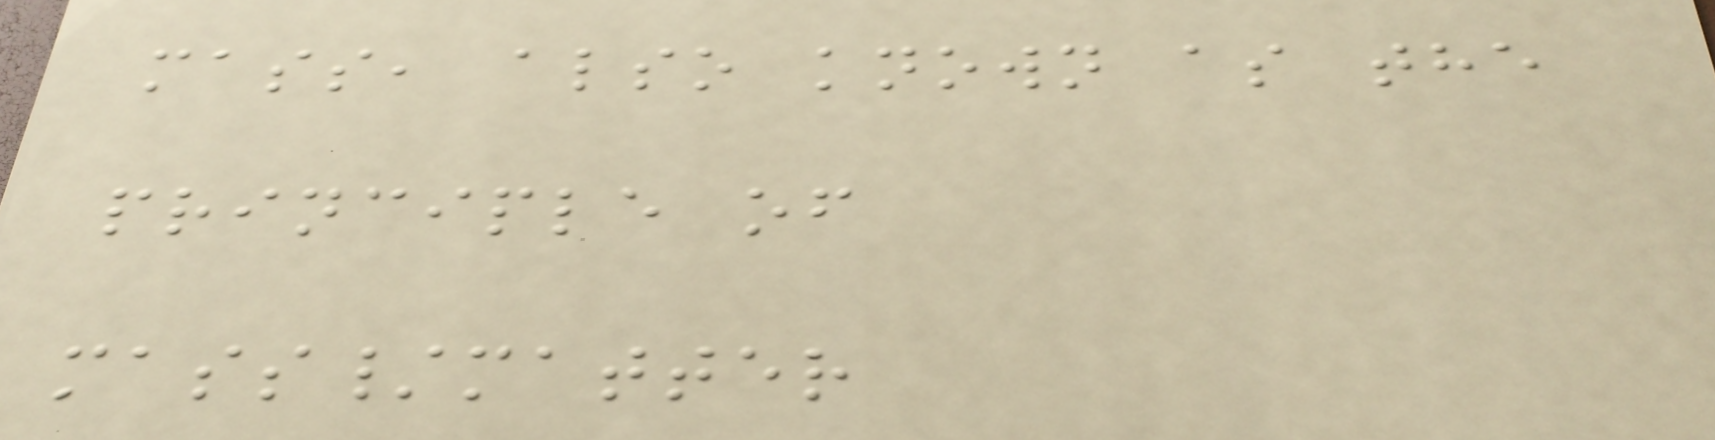mass, also known as the
principle of
mass/matter
